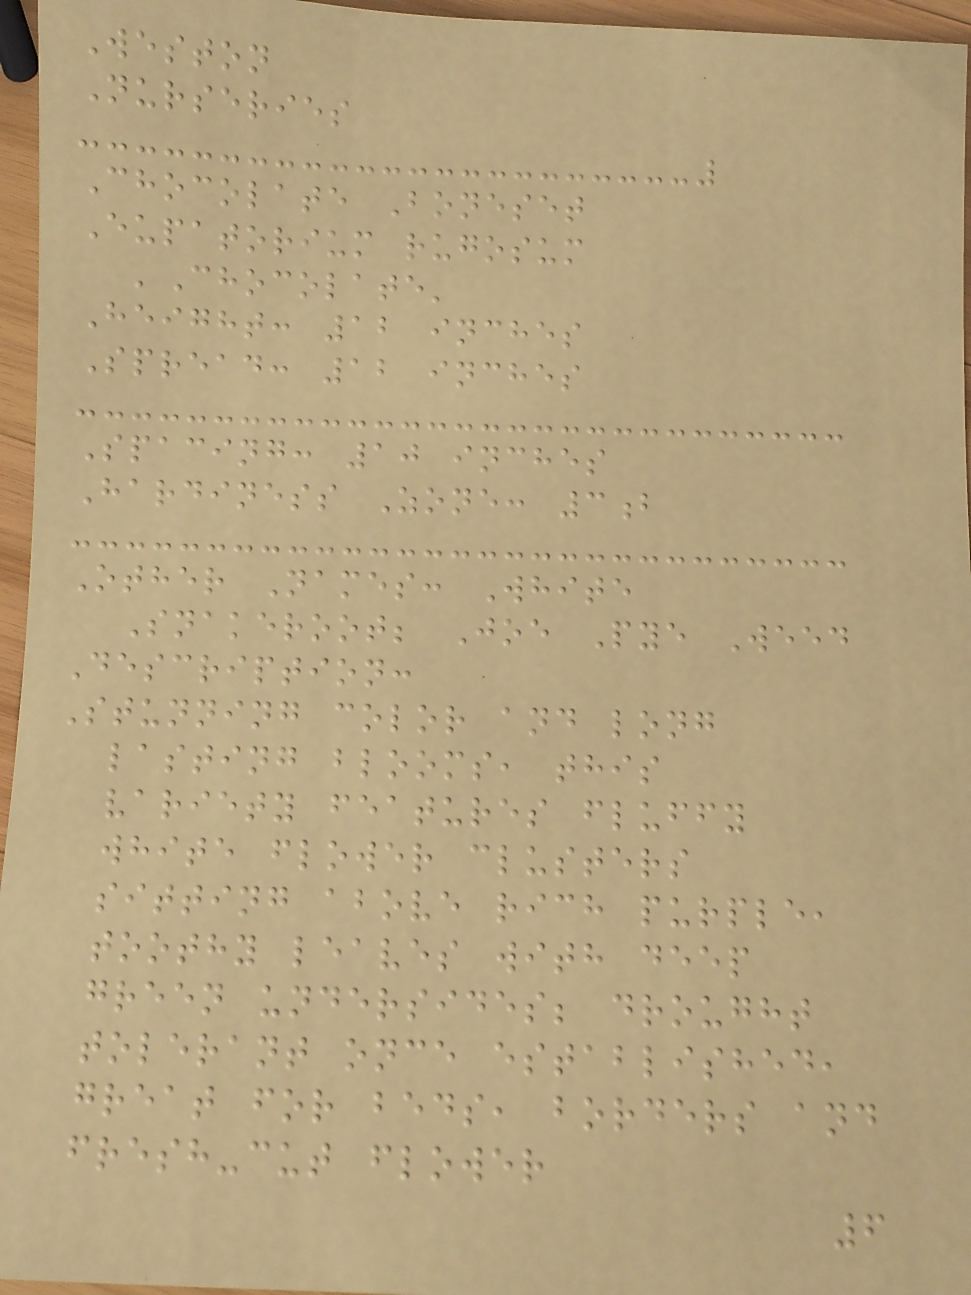Weston
Nurseries
Chocolate Boneset
Eupatorium rugosum
'Chocolate'
Height: 12 inches
Spread: 12 inches
Spacing: 10 inches
Hardiness Zone: 3b
Other Names: White
Snakeroot; Joe Pye Weed
Description:
Stunning color and long
lasting blooms, this
variety features fluffy
white flower clusters
sitting above rich purple,
toothy leaves with deep
green undersides; drought
tolerant once established,
great for beds, borders and
fresh-cut flower
6
